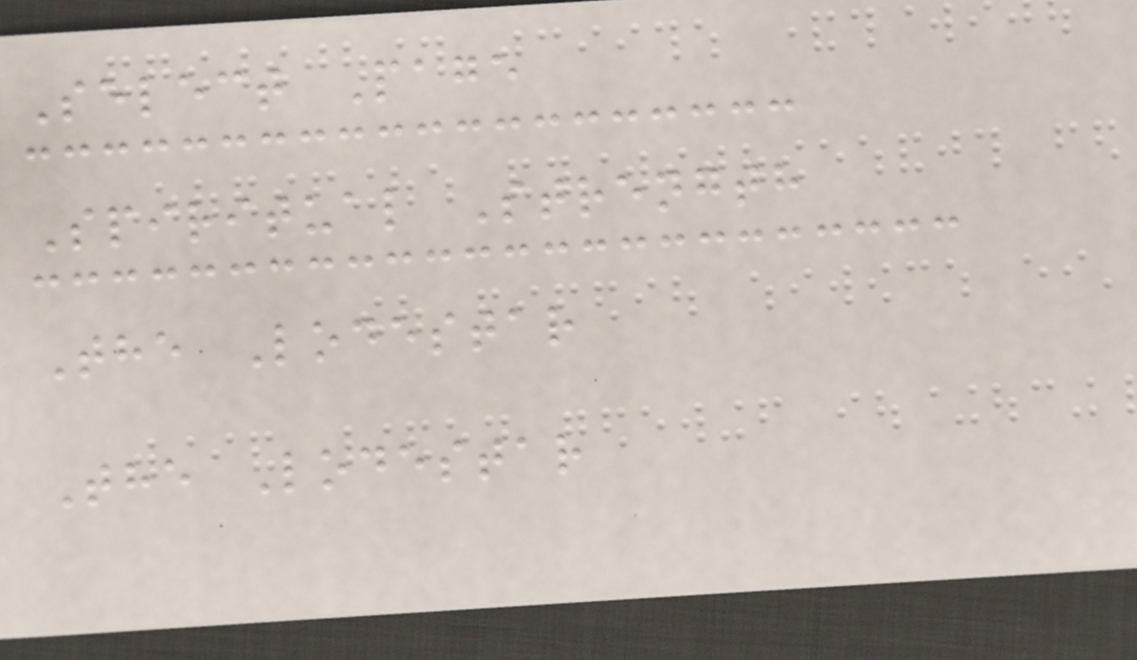Select Page
Spiritual Strength
The Lodestar
The Lodestar
